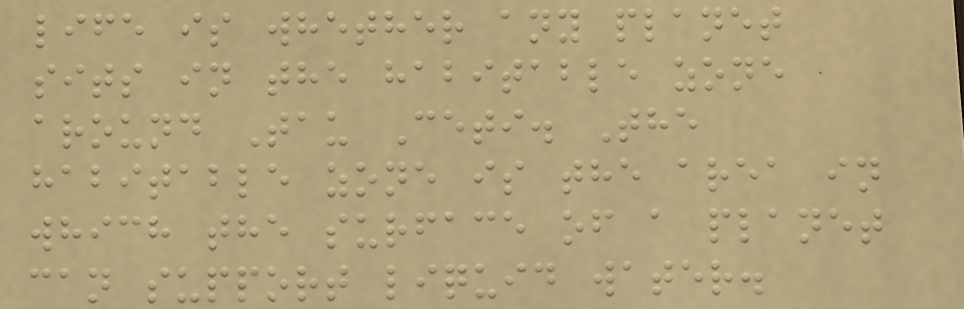life is whether any planet
sits in the habitable zone
around Tau Ceti. The
habitable zone is the area in
which the surface of a planet
can support liquid water.
